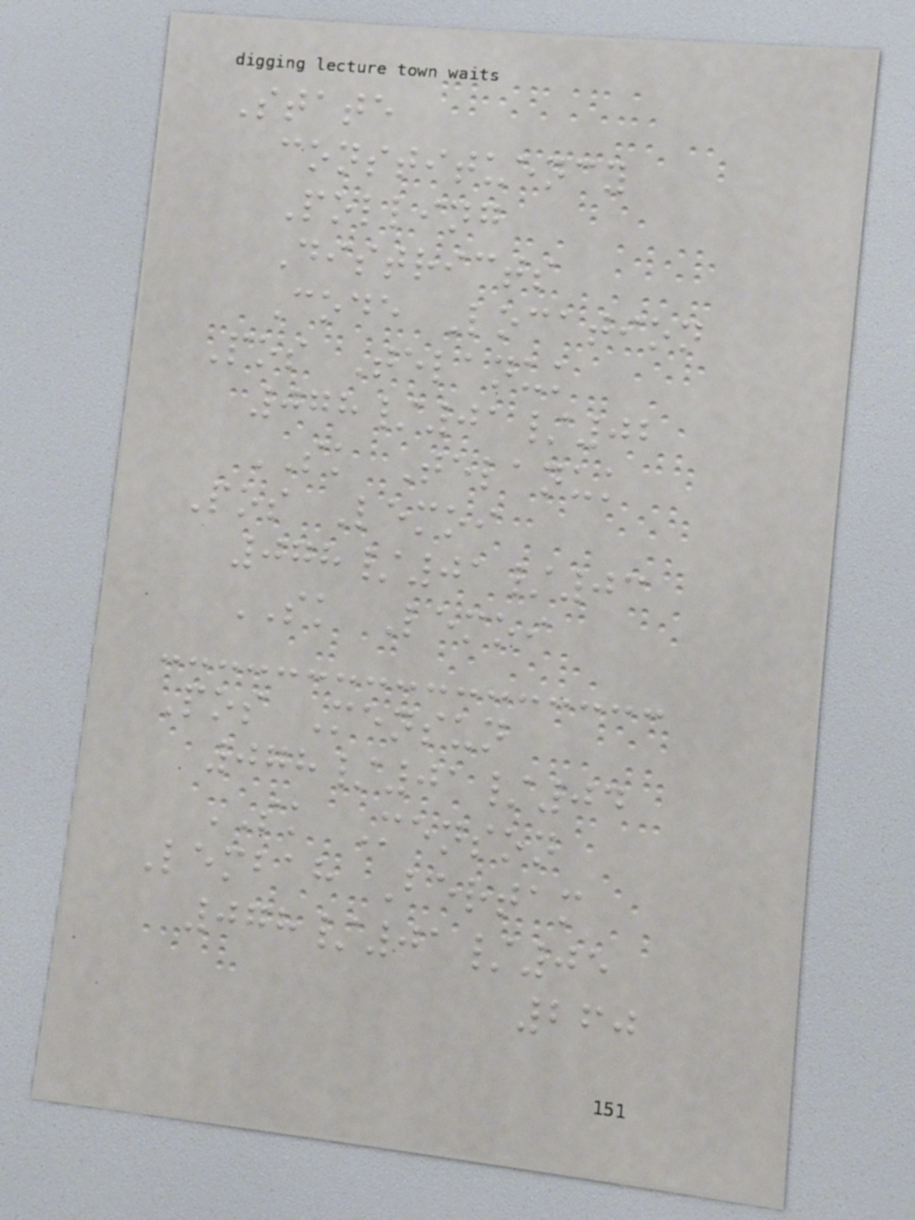State
constituency
Polling
Districts
Code Location
Pos Telanuk
078/01/02
SK Telanuk
Pos Lemoi
078/01/03
SK Lemoi
Pos Mensun
078/01/04
SK Menson
Lembah Bertam
078/01/05
260
